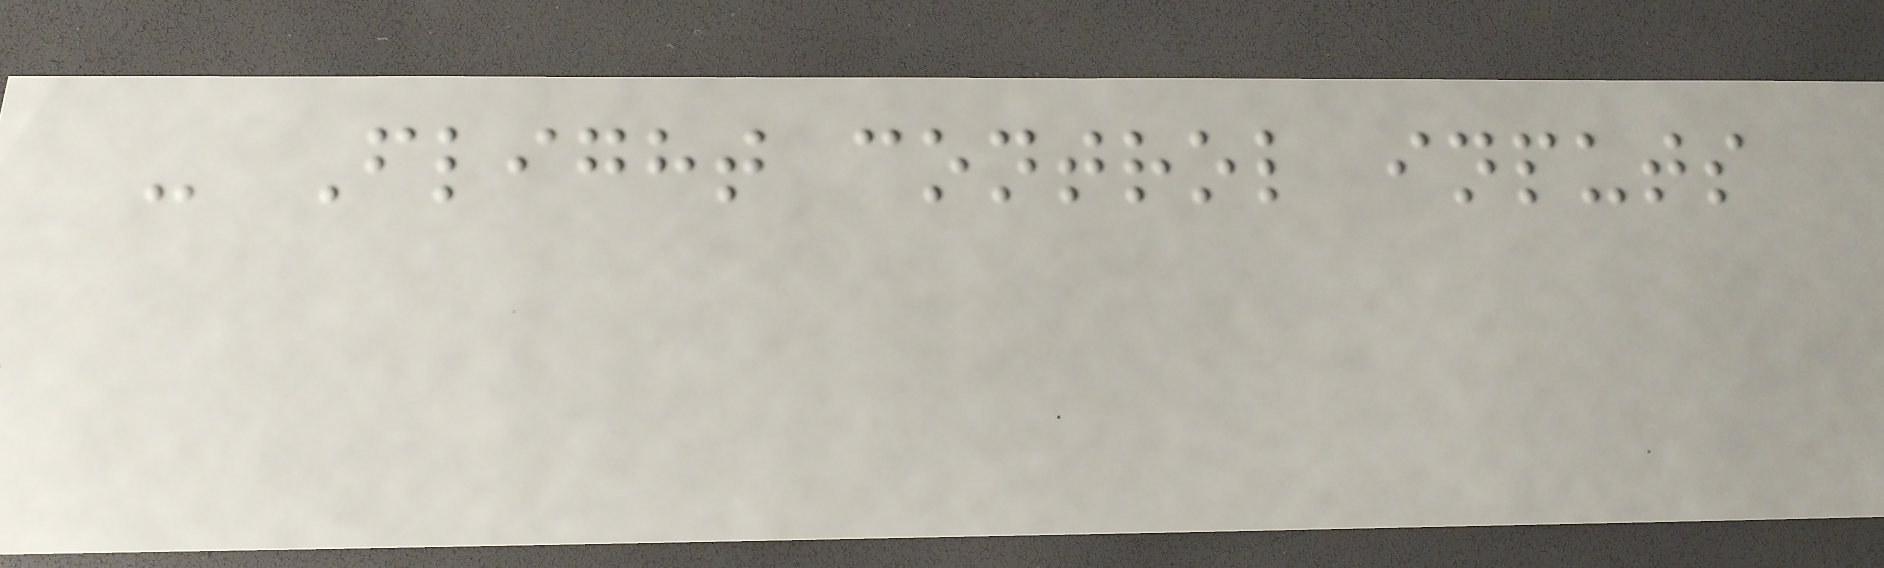- Flight control inputs
